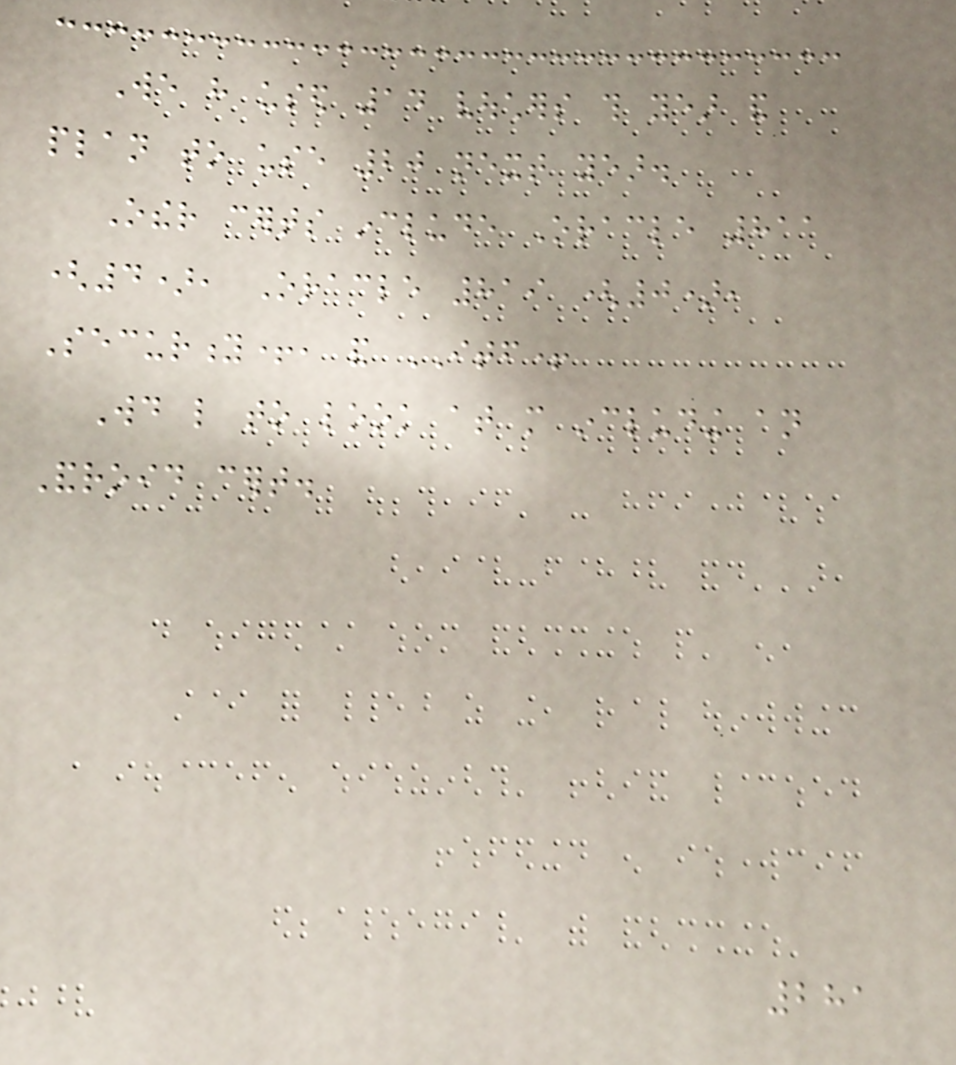We have used 14 vouchers this year and
plan to use 20 next year.
Other certs include Oracle 811
(4), Oracle 819 (0),
Security+, and ITF+
Would like to look at more including an
Android cert.
281
